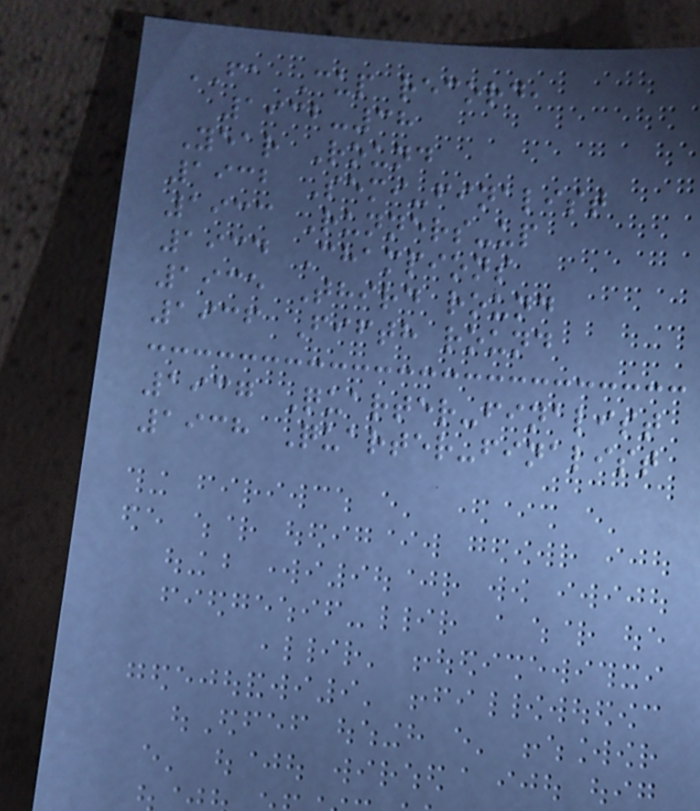FA Cup record,
1932-38
Year Round
1932 Semi-finalist
1933 Runners-up
1934 Champions
1935 Third round
1936 Fifth round
1937 Quarter-finalist
1938 Quarter-finalist
